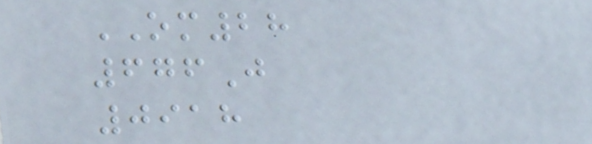OM28
676J
0918
